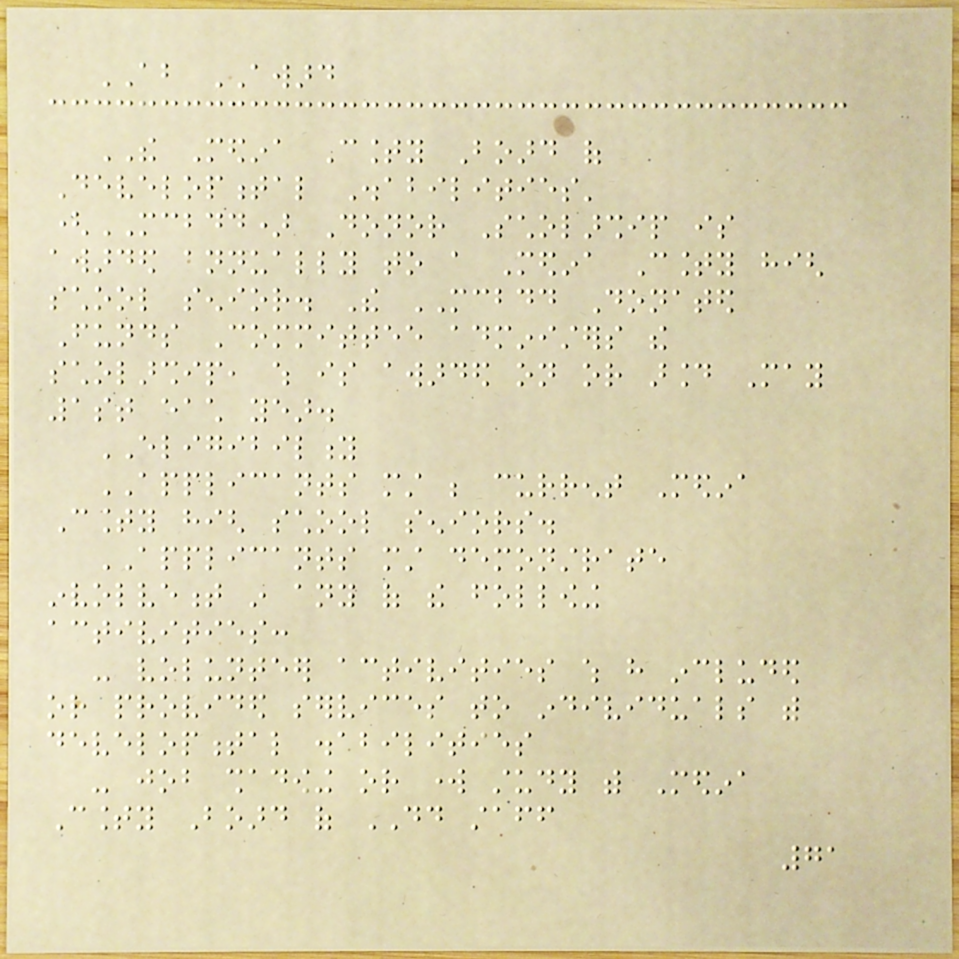ABOUT AWARD
THE Medina County Board of
Developmental Disabilities'
(MCBDD) Donor Scholarship is
awarded annually to a Medina County high
school senior. The MCBDD Donated
Funds Committee administers the
scholarship, which is awarded on or around May
1st each year.
ELIGIBILITY
APPLICANTS must be current Medina
County high school seniors.
APPLICANTS must demonstrate
involvement in any of the following
activities:
- volunteer activities which have included
or provided services to individuals with
developmental disabilities
- job shadowing or work study with Medina
County Board of DD staff
71
